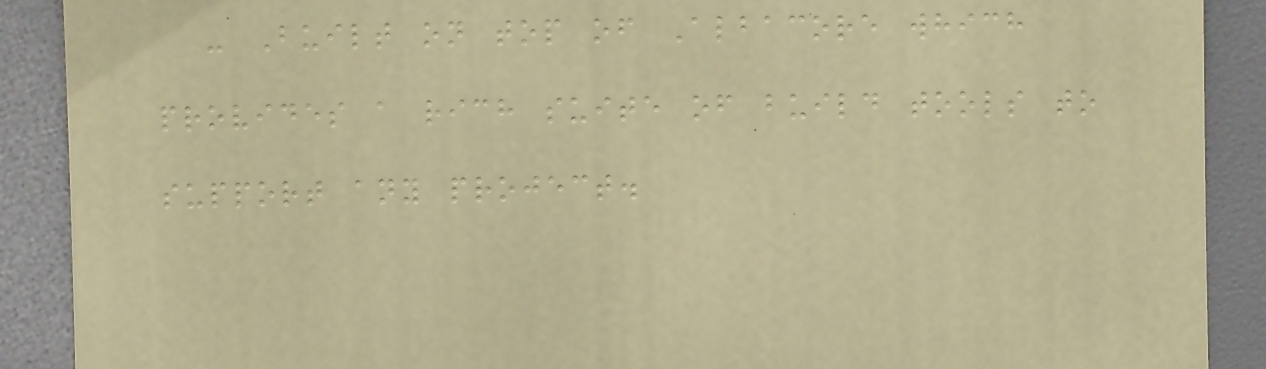- Built on top of Albacore which
provides a rich suite of build tools to
support any project.
